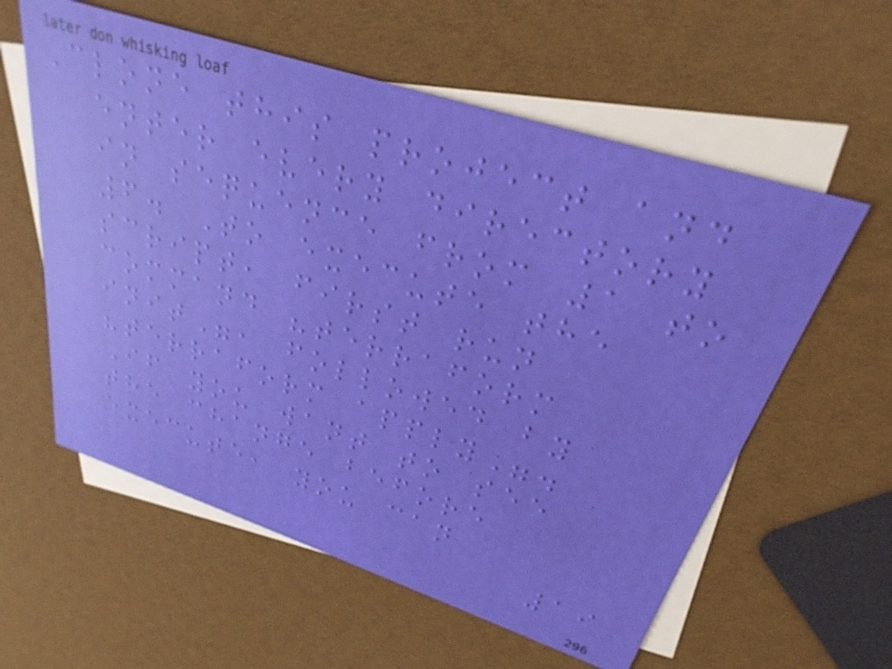Clone this project and
enter every directory
in sequence from 1 to
6. To execute the
script, first run
command "terraform
init", followed by
"terraform apply".
If you want to see
the change before
execute, you can
19
